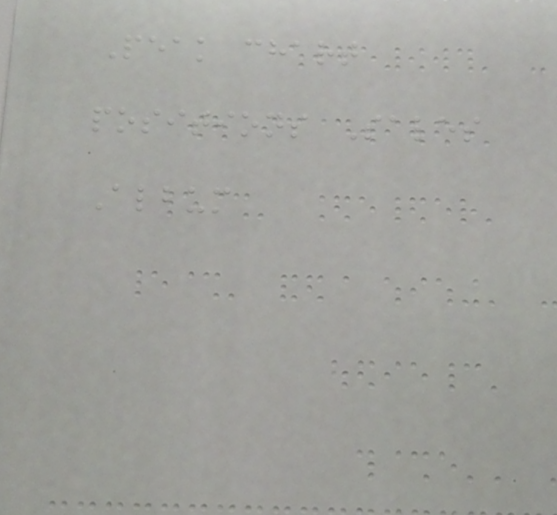Peak chart
positions Sales
Album
